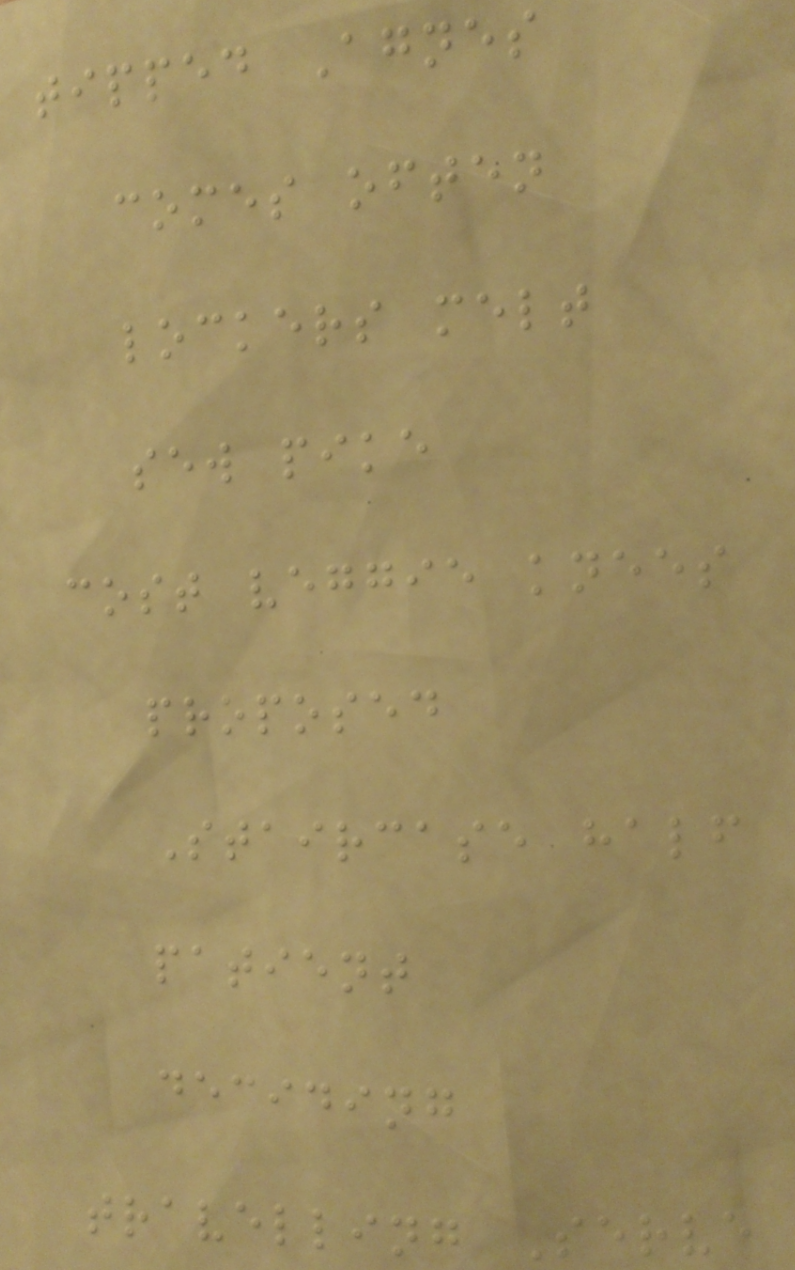tipped Agnes
comes often
lockers melt
sew pike
cost veggie knees
proposed
Staircase half
patient
deciding
travelling Serve
